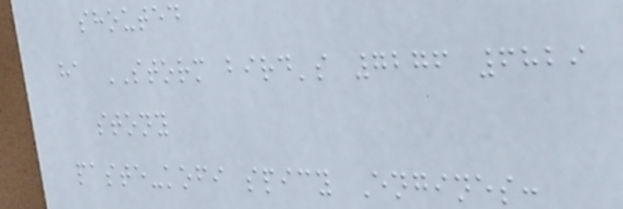shouted
ha STORM bird's 7276 6829
stony
paste-kofi spicy Engines:
